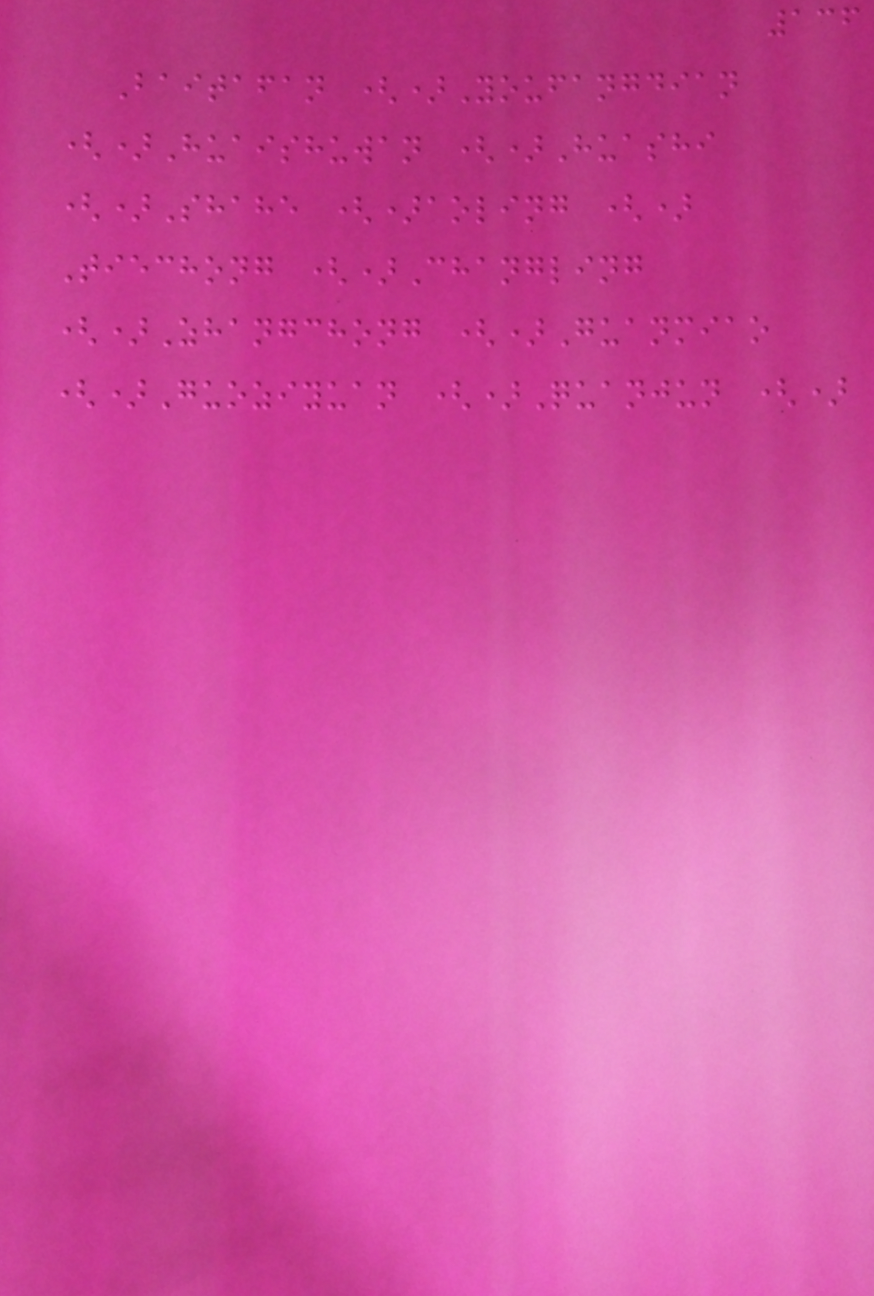136
Baitafan ()Youfangdian
()Huaishuwan ()Huashi
()Shahe ()aoling ()
Tiechong ()Changling
()Zhangchong ()Guanmiao
()Guoziyuan ()Quanjun ()
